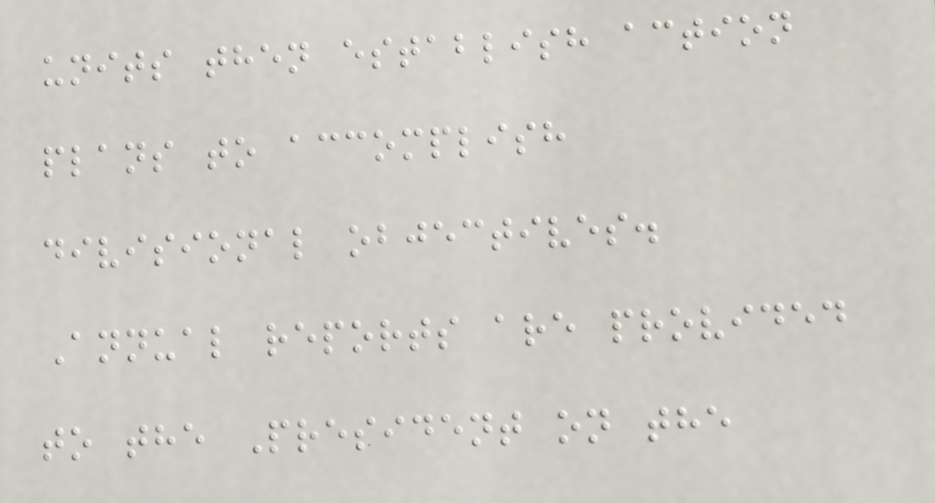units then establish action
plans to accomplish
divisional objectives.
Annual reports are provided
to the President on the
